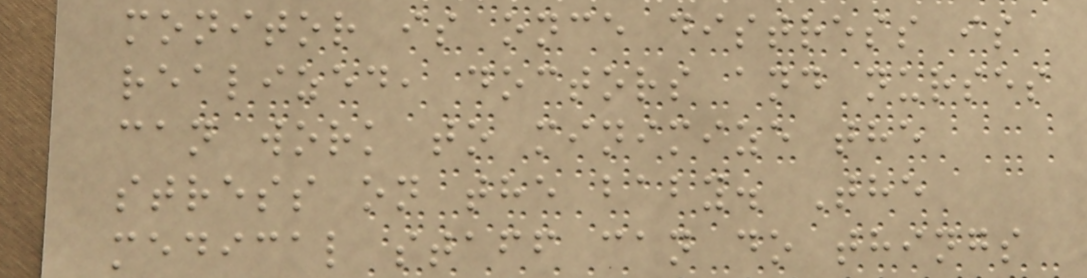monitor is once distress is
realized, doctors and nurses
can work to minimize the
stress on the baby. The
medical staff can do things
